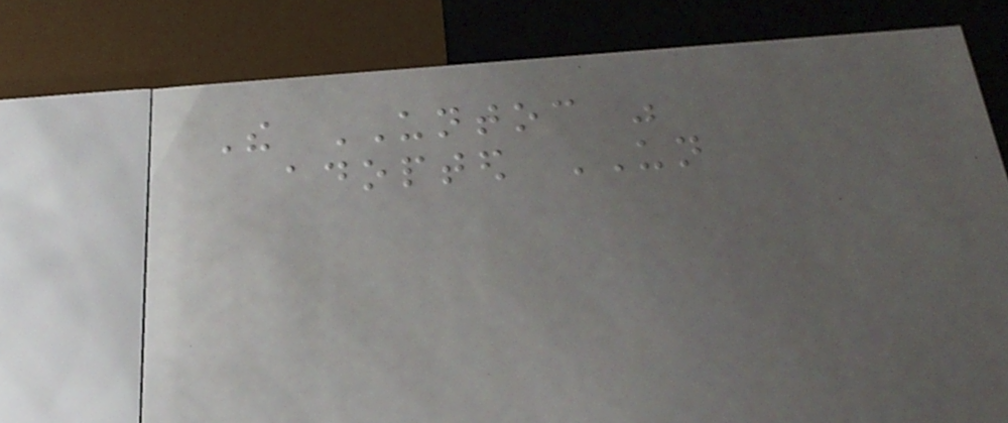The UNTOC was
adopted UN
